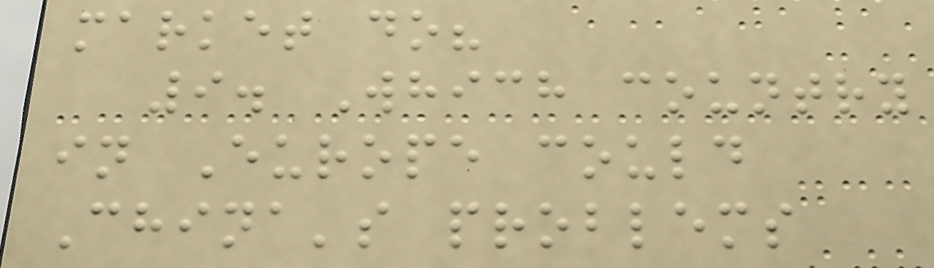market do?
9. Which country
in Europe could
China's problems
